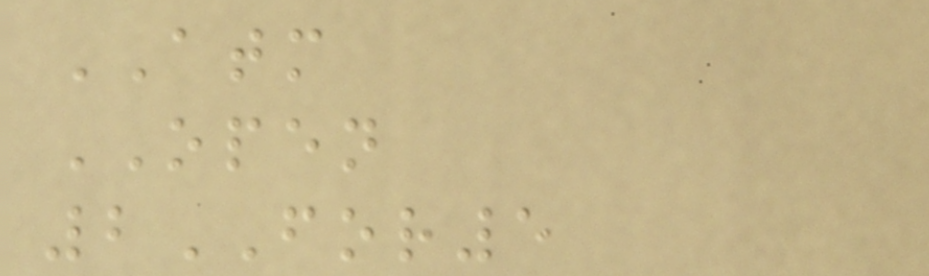ATM
OPEN
2FOR5
